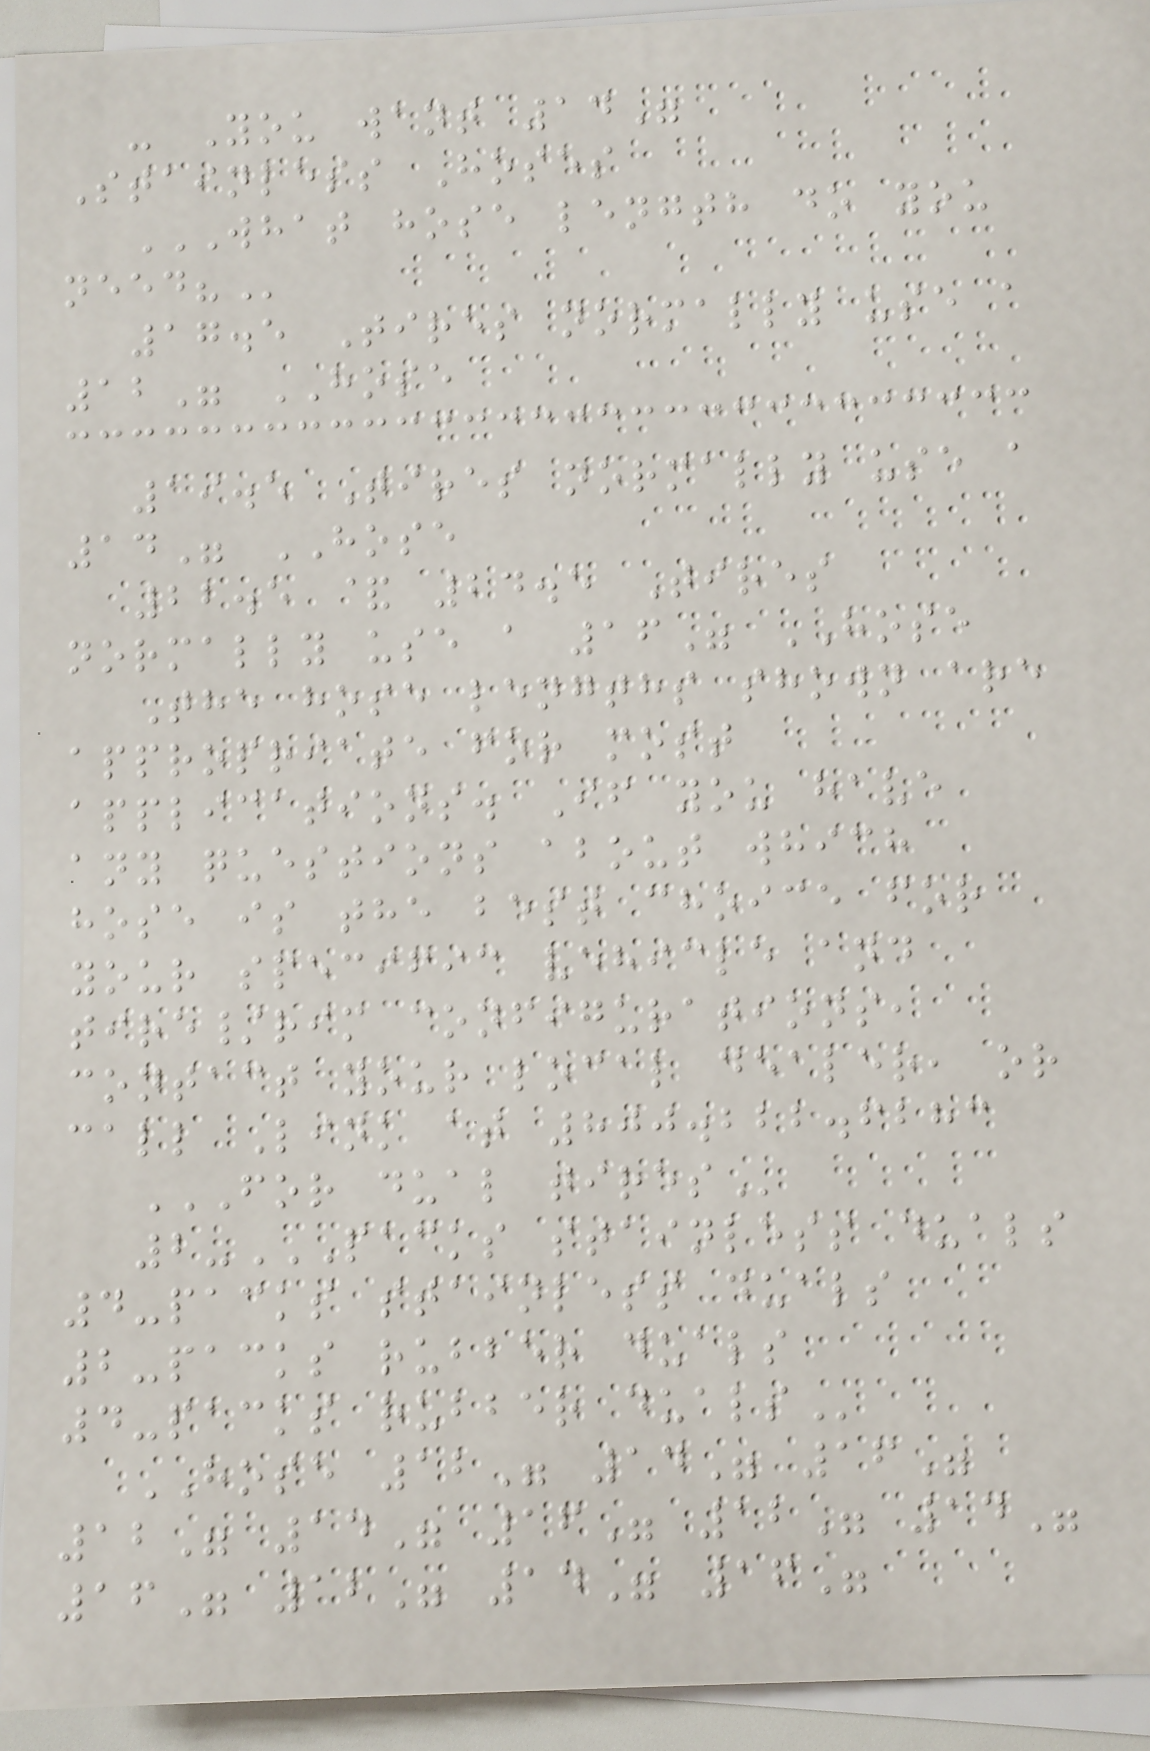- You want 14"
Stainless Hoses
WHAT HOSE LENGTH DO YOU
NEED?
17.5 Tires normally use a
12" HOSE
19.5 Tires normally use a
14" HOSE
22.5 & 24.5 Tires
normally use a 16" HOSE
The hose lengths shown are
appropriate for most
applications. If you have
any questions about which
hose is the best choice for
your specific vehicle and
tire/rim configurations,
contact your local dealer, or
call Link at 800.222.6283
FOR DUAL TIRES
2-PACKS STAINLESS DUALS
4-PACKS STAINLESS DUALS
2-PACKS RUBBER DUALS
4-PACKS RUBBER DUALS
HOSE 12" 14" 16"
12" 14" 16" 12" 14"
16" 12" 14" 16"
